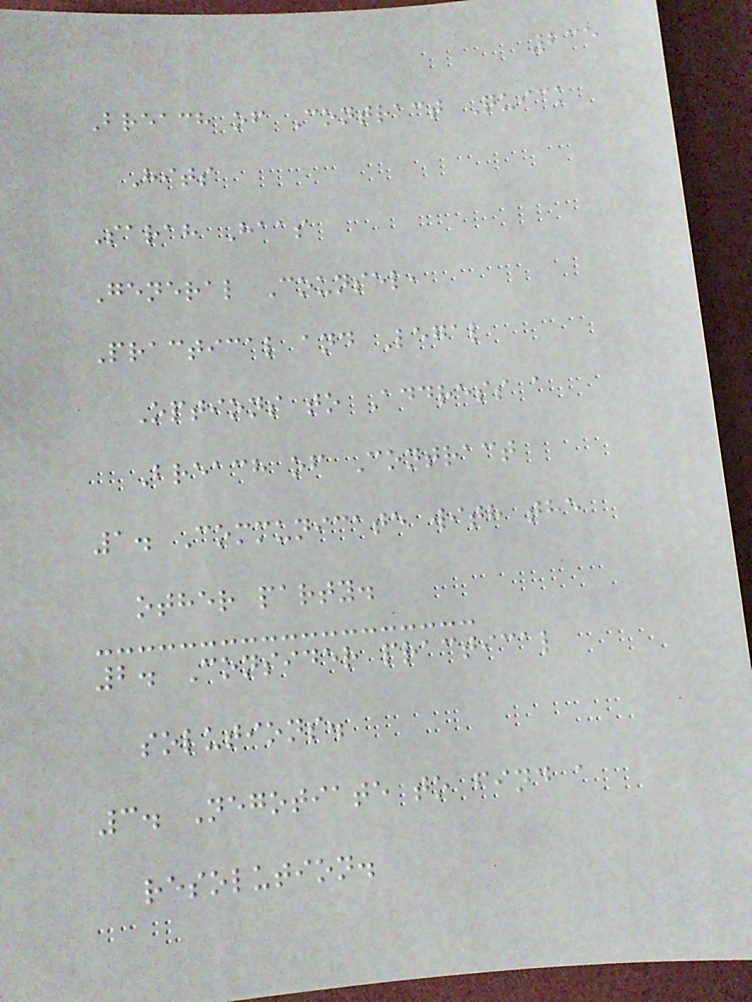235
Breach of Contract Quick
Hits
Sarah Haas
General Counsel,
Practical and Legal
Options to Address a
Breach of Contract
1. Communicate with the
other party.
2. Consider practical
solutions.
3. Negotiate to find a
resolution.
